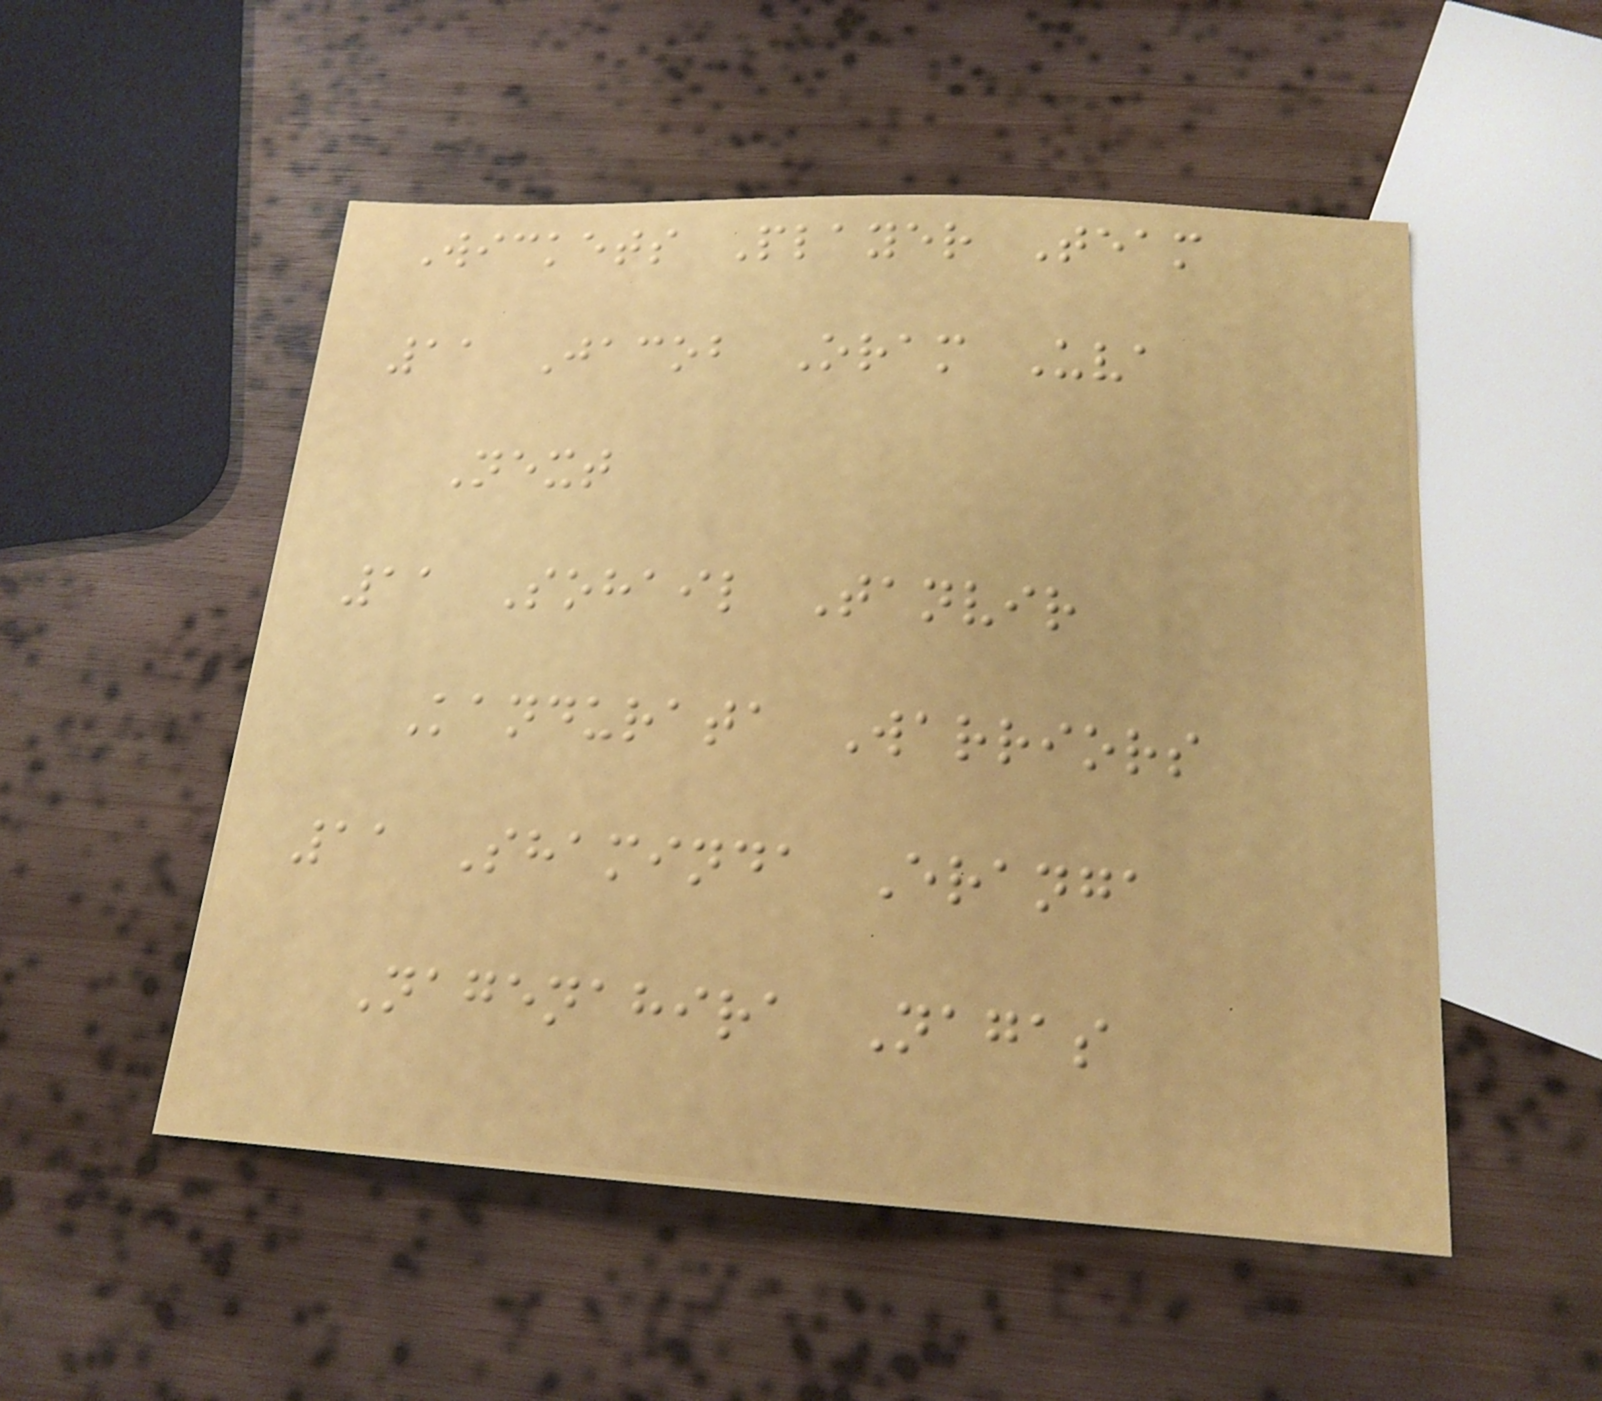Wickets Player Team
11 Jacob Oram Uva
Next
11 Sohail Tanvir
Kandurata Warriors
11 Shaminda Eranga
Nagenahira Nagas
